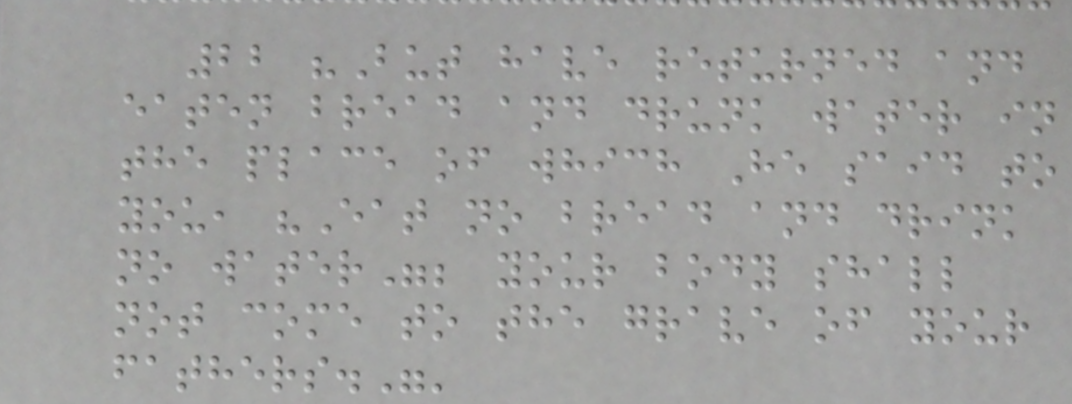22 "But have returned and
eaten bread and drunk water in
the place of which He said to
you, "Eat no bread and drink
no water"; your body shall
not come to the grave of your
fathers."'
